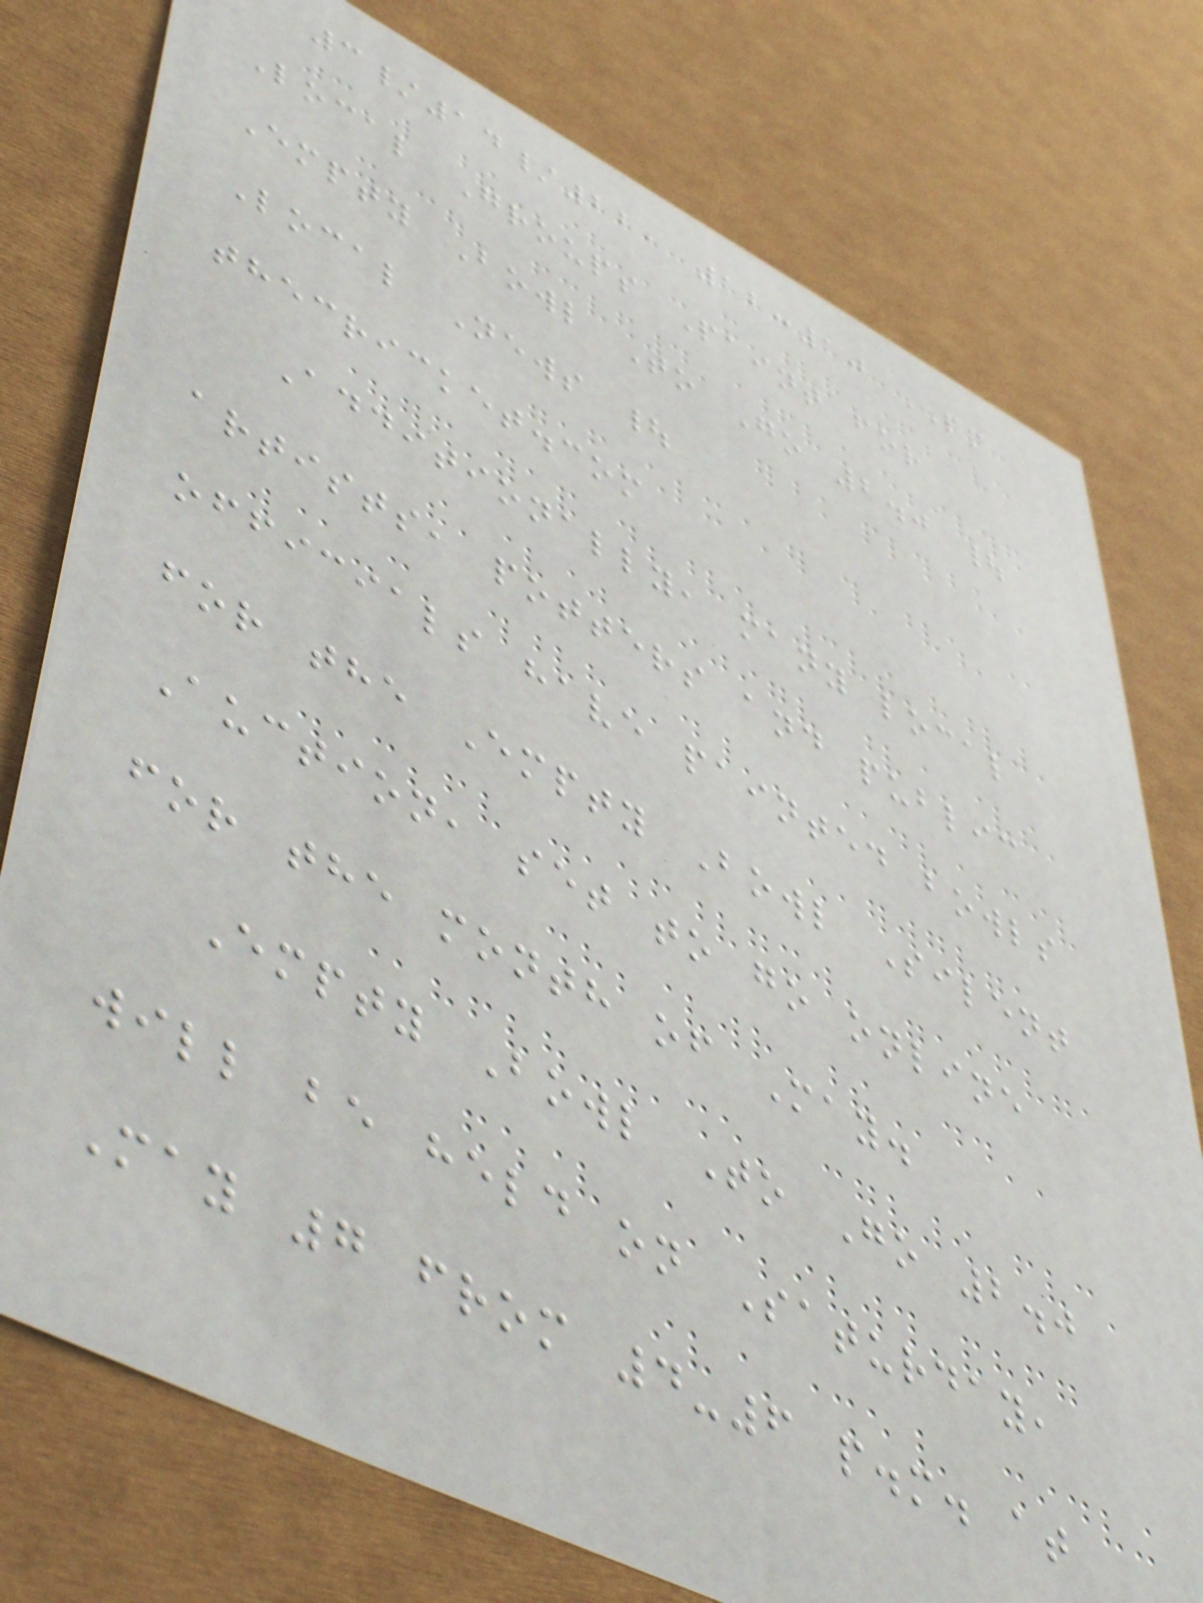3/14/22, 12:10 PM
Local Groups Paint for
Empty Bowl To Go 2.0 |
Local News |
thecricket.com
Additionally, many local
artists, potters and public
officials have painted bowls
for the Empty Bowl Silent
Auction, set to go online
for the month of May.
Empty Bowl To Go 2.0
will be held on Saturday,
May 7 from 4-6 p.m. at
